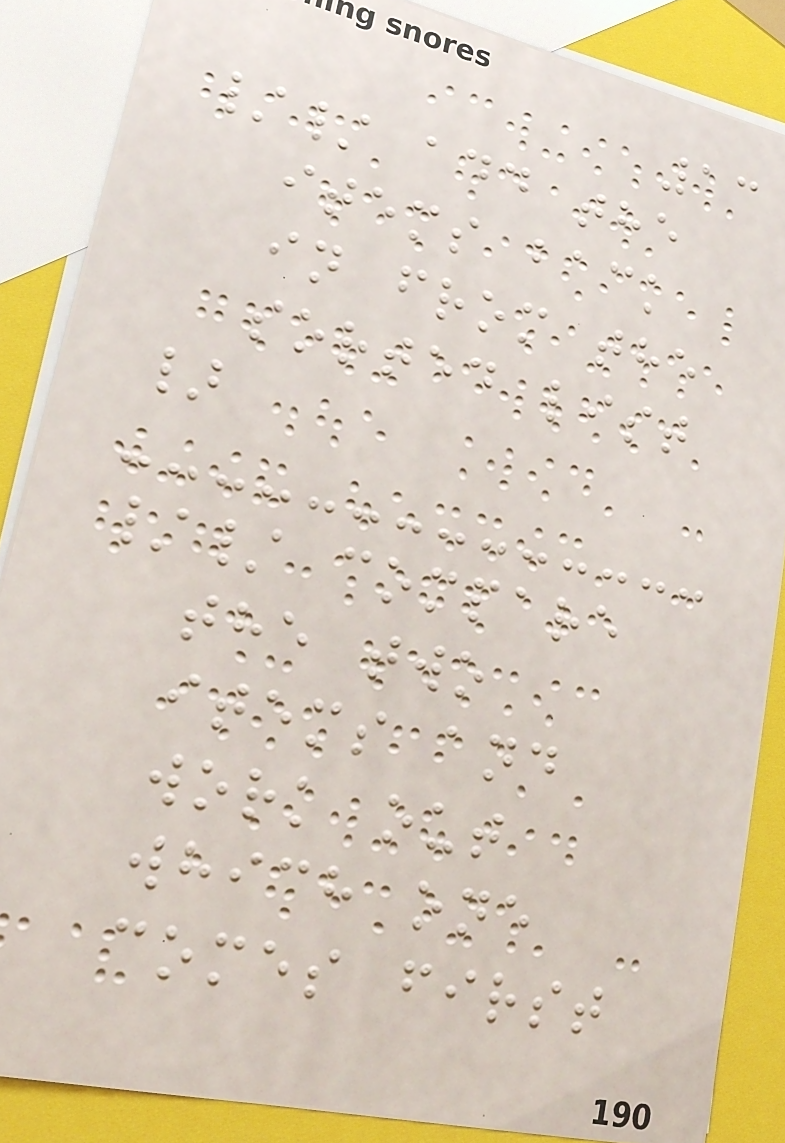13
// add the
items back
in from the
sorted list
}
// compare
the two
items and
work out
which one
comes first
